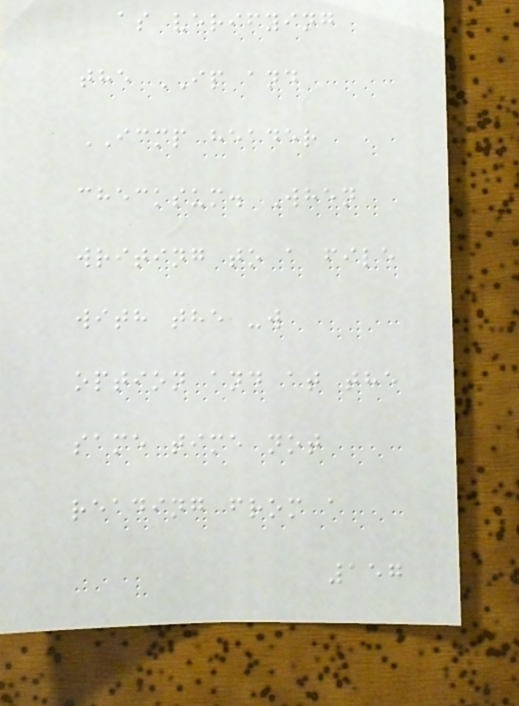as verifying
the IP and
ICMP header
checksum. When
writing to a file
with the -w
option and at the
same time not
reading from a
157
